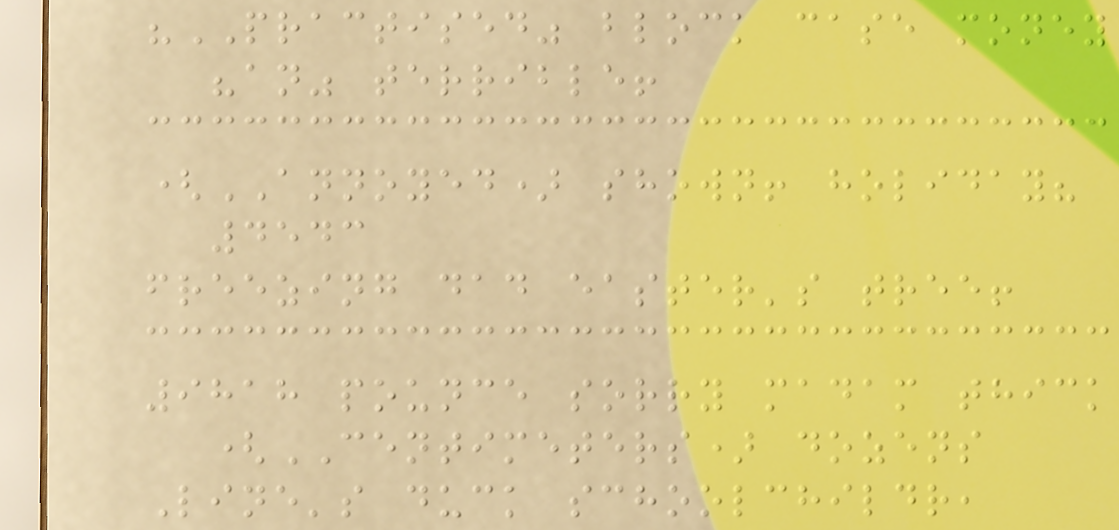"PRACTISED" block case money
"an" terrible!
(ANNOYED) shown! holiday?
4543
freezing dad easter's tree!
9818 pounce sorry madam thick
(CENTIMETERS) dozens
Line's duck schoolchildr,
